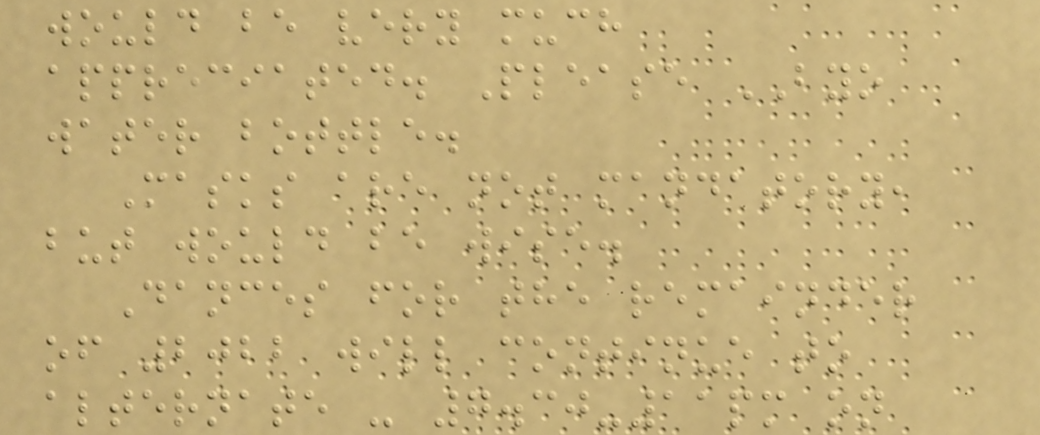would be very much
appreciated. Please BYO
water bottle.
Masks are not mandatory,
but would be wise.
Dances for the remainder
of 2022 will continue to
alternate - 7.30-11pm on
